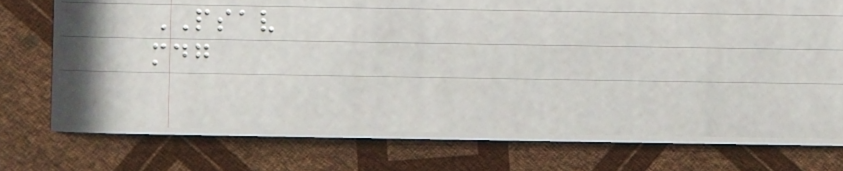PSAV
mdg
